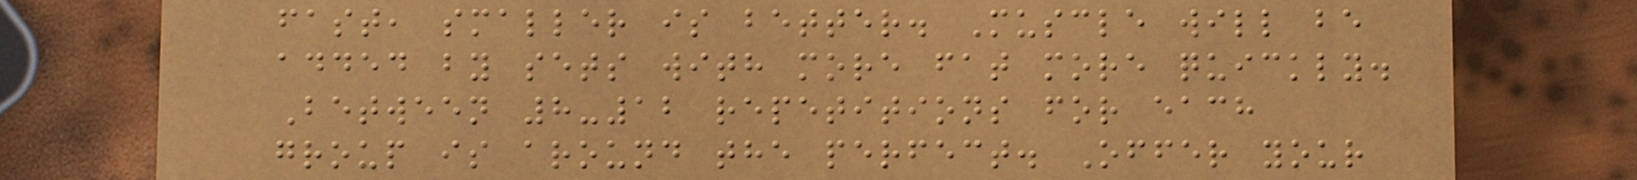fast, smaller is better. Muscle will be
added by sets with more fat more quickly.
Between 8-12 repetitions for each
group is around the perfect. Offer your
